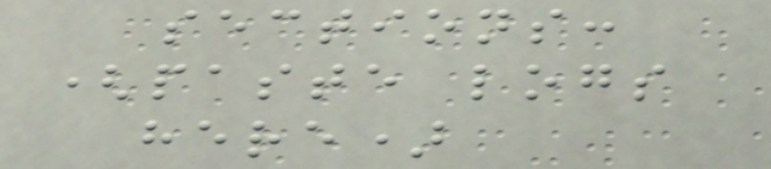sections:
(paste logs
here)
